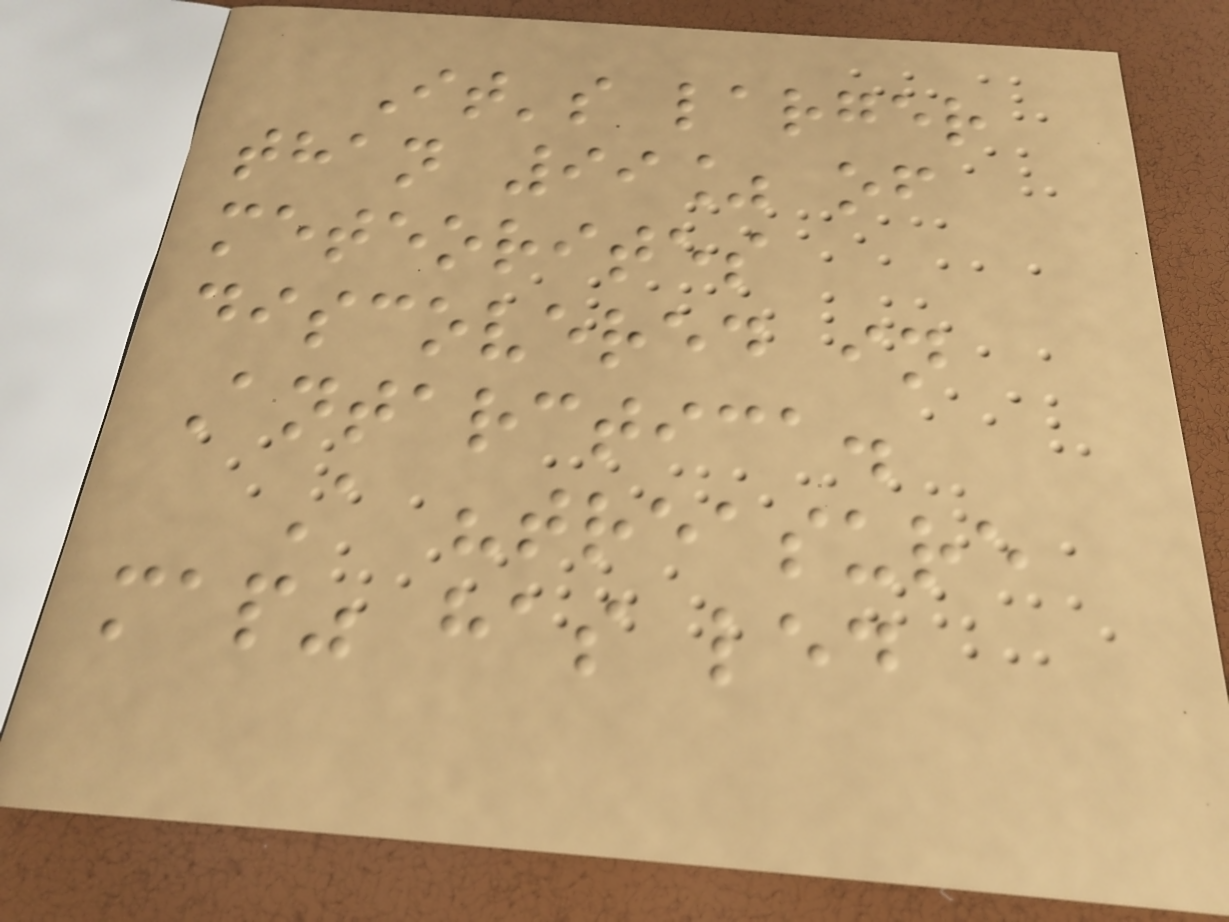It's larger
than 99% of
meteorites
discovered in
Antarctica.
A "treasure
map" has led
